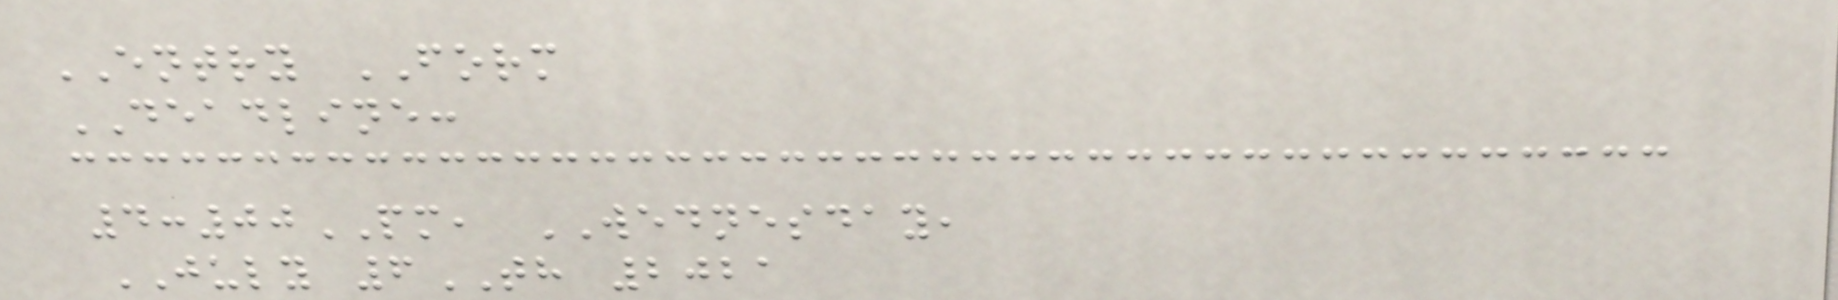ENTRY FORM
DEADLINE:
4:00PM, WEDNESDAY,
JULY 6TH 2021
